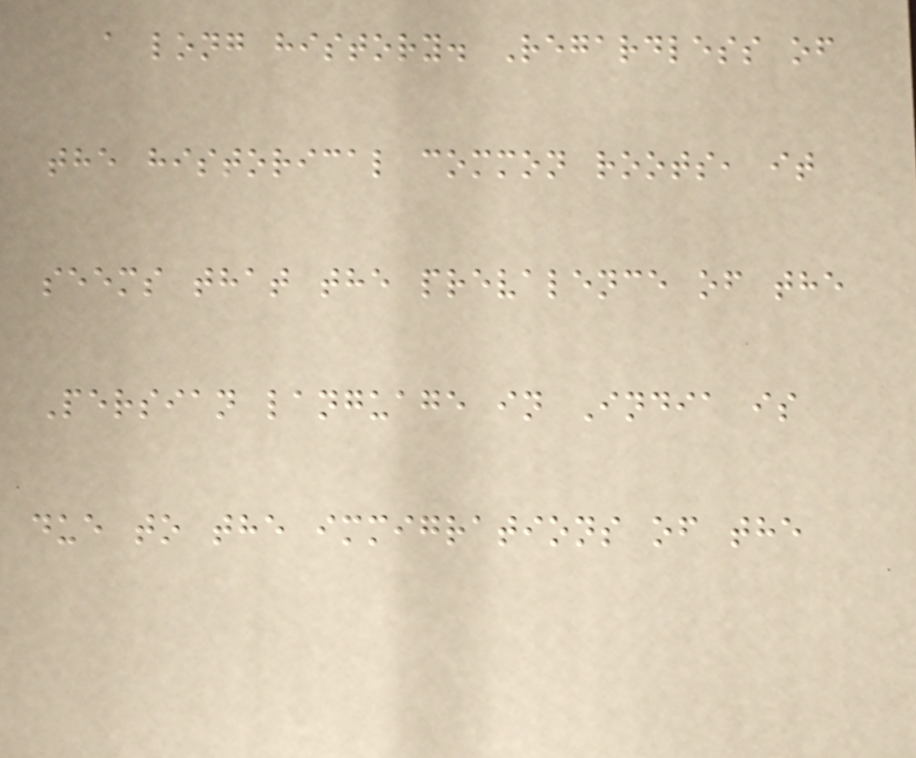a long history. Regardless of
the historical common roots, it
seems that the prevalence of the
Persian language in India is
due to the immigrations of the
